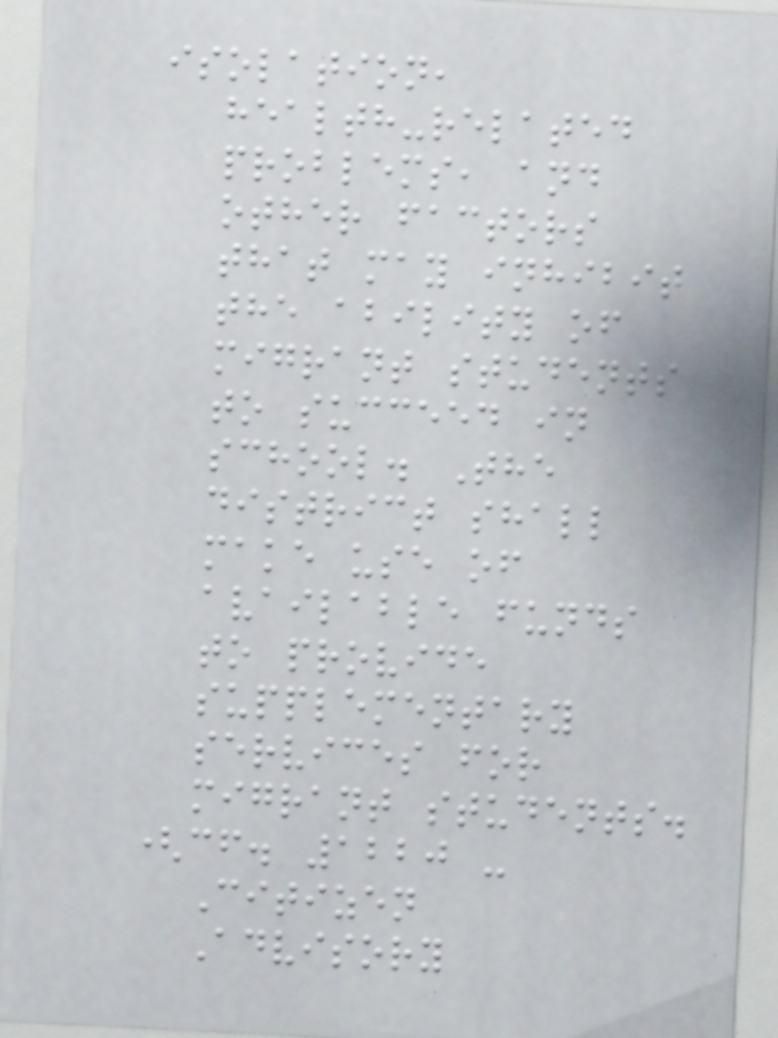isolation,
health-related
problems, and
other factors
that may inhibit
the ability of
migrant students
to succeed in
school. The
district shall
make use of
available funds
to provide
supplementary
services for
migrant students.
(cf. 1220 -
Citizen
Advisory
